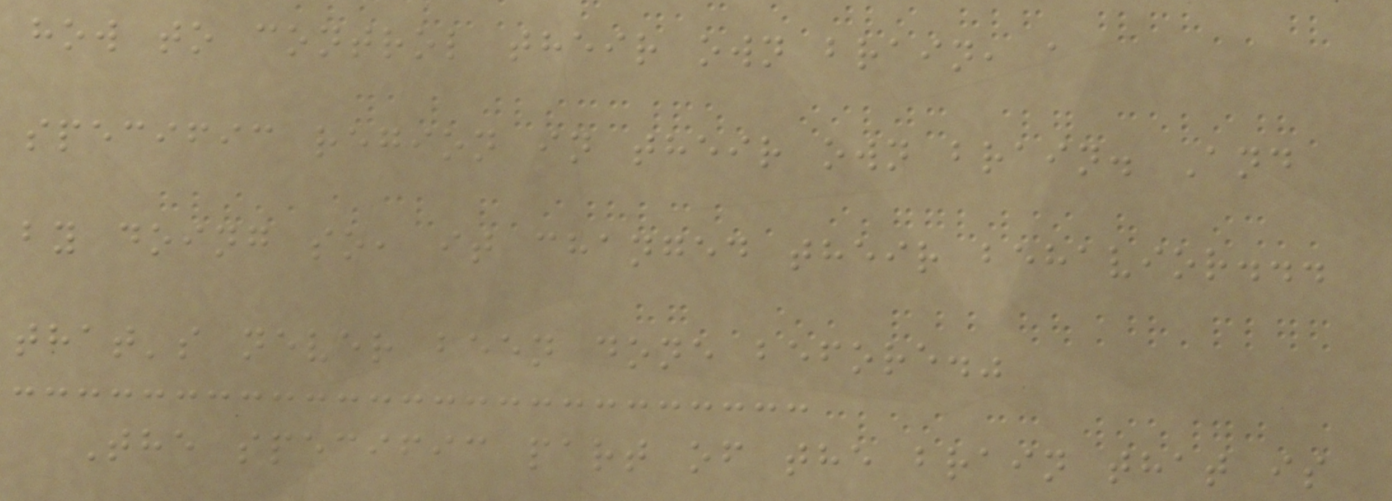how to control their own brain, a
specific region in their own brain. And
by doing so, it changed their behavior...
that's never been done before."
The specific part of the brain that is
